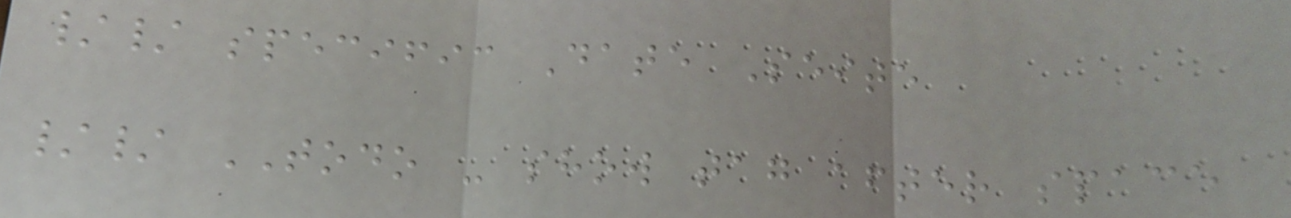// specific Date Seite
// TODO - show tag after space
